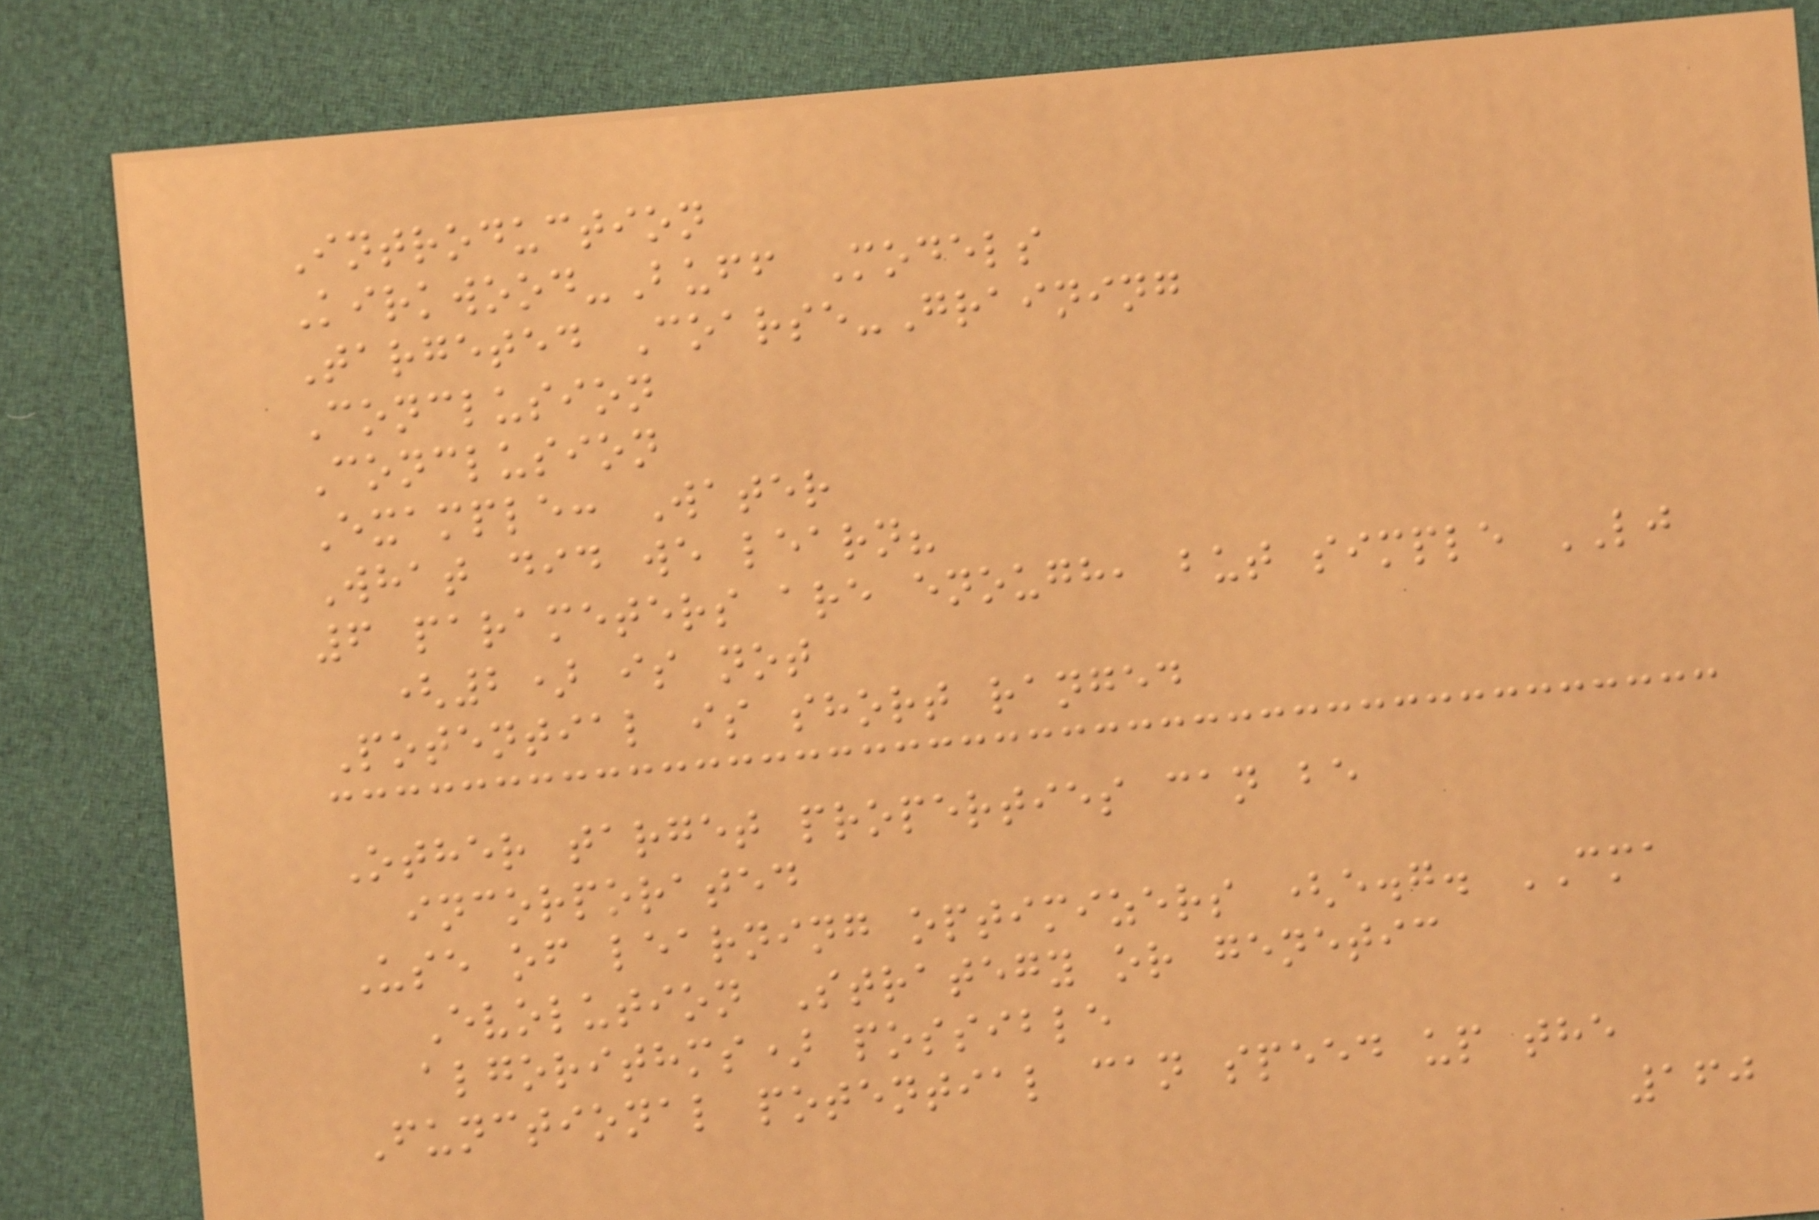Introduction
Kirkwood-Buff Models
Targeted Coarse-Graining
Conclusion
Conclusion
Example: Water
What did we learn?
6 parameters are enough, but simple LJ
(2) is not
Potential is short ranged
Other target properties can be
incorporated
Use of learning optimizers (e.g. CMA
Evolution Strategy or genetic
algorithms) possible
Functional potential can speed up the
160
